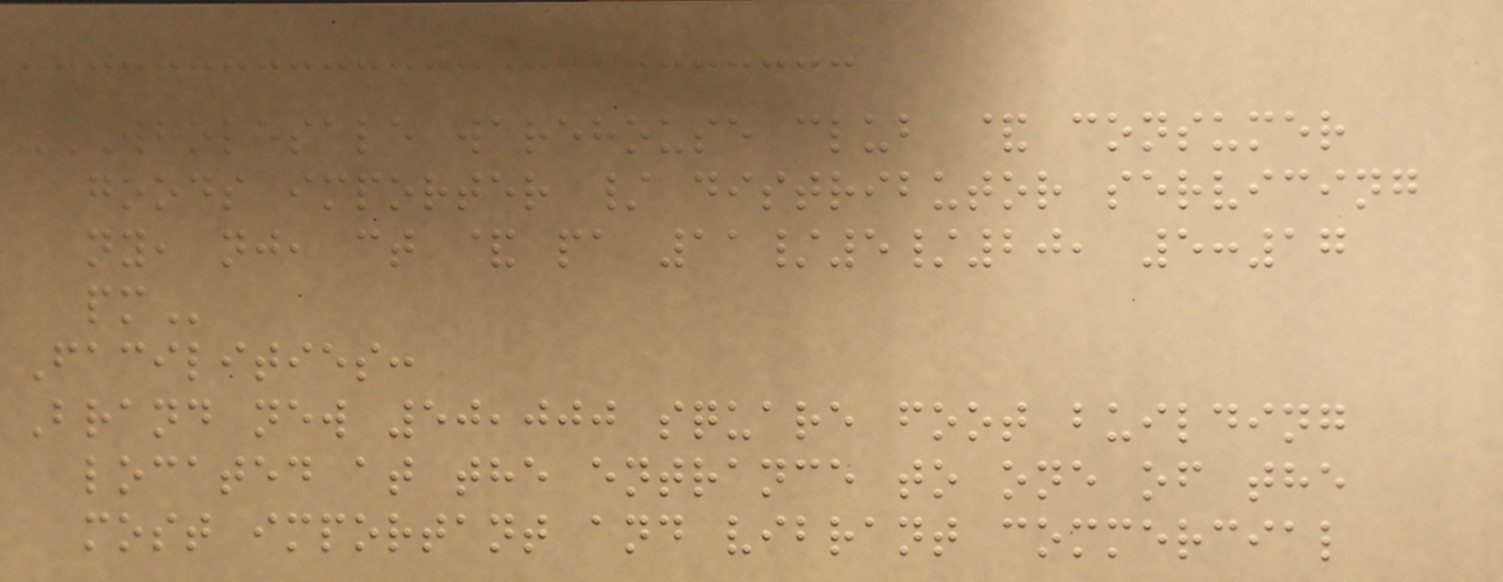WHOLESALE WAREHOUSE CLUB & CONSUMER
GOODS IMPORTER / DISTRIBUTOR SERVICING
NY, NJ, CT & PA 11/5/20, 5:17
PM
Facilities:
Brand new 50,000 square foot building
located at the entrance to one of the
most important and vibrant commercial
